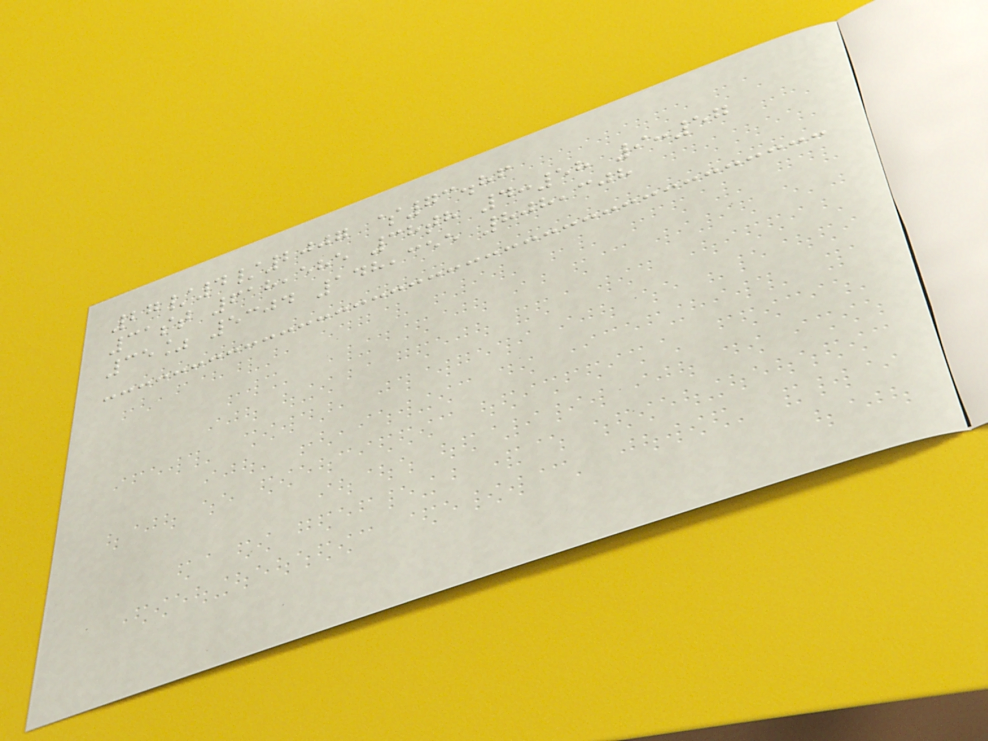27/4/2007 $73.86
31st 618,585 38th 4:58 9:57
35% 5304 148,355 808,308
